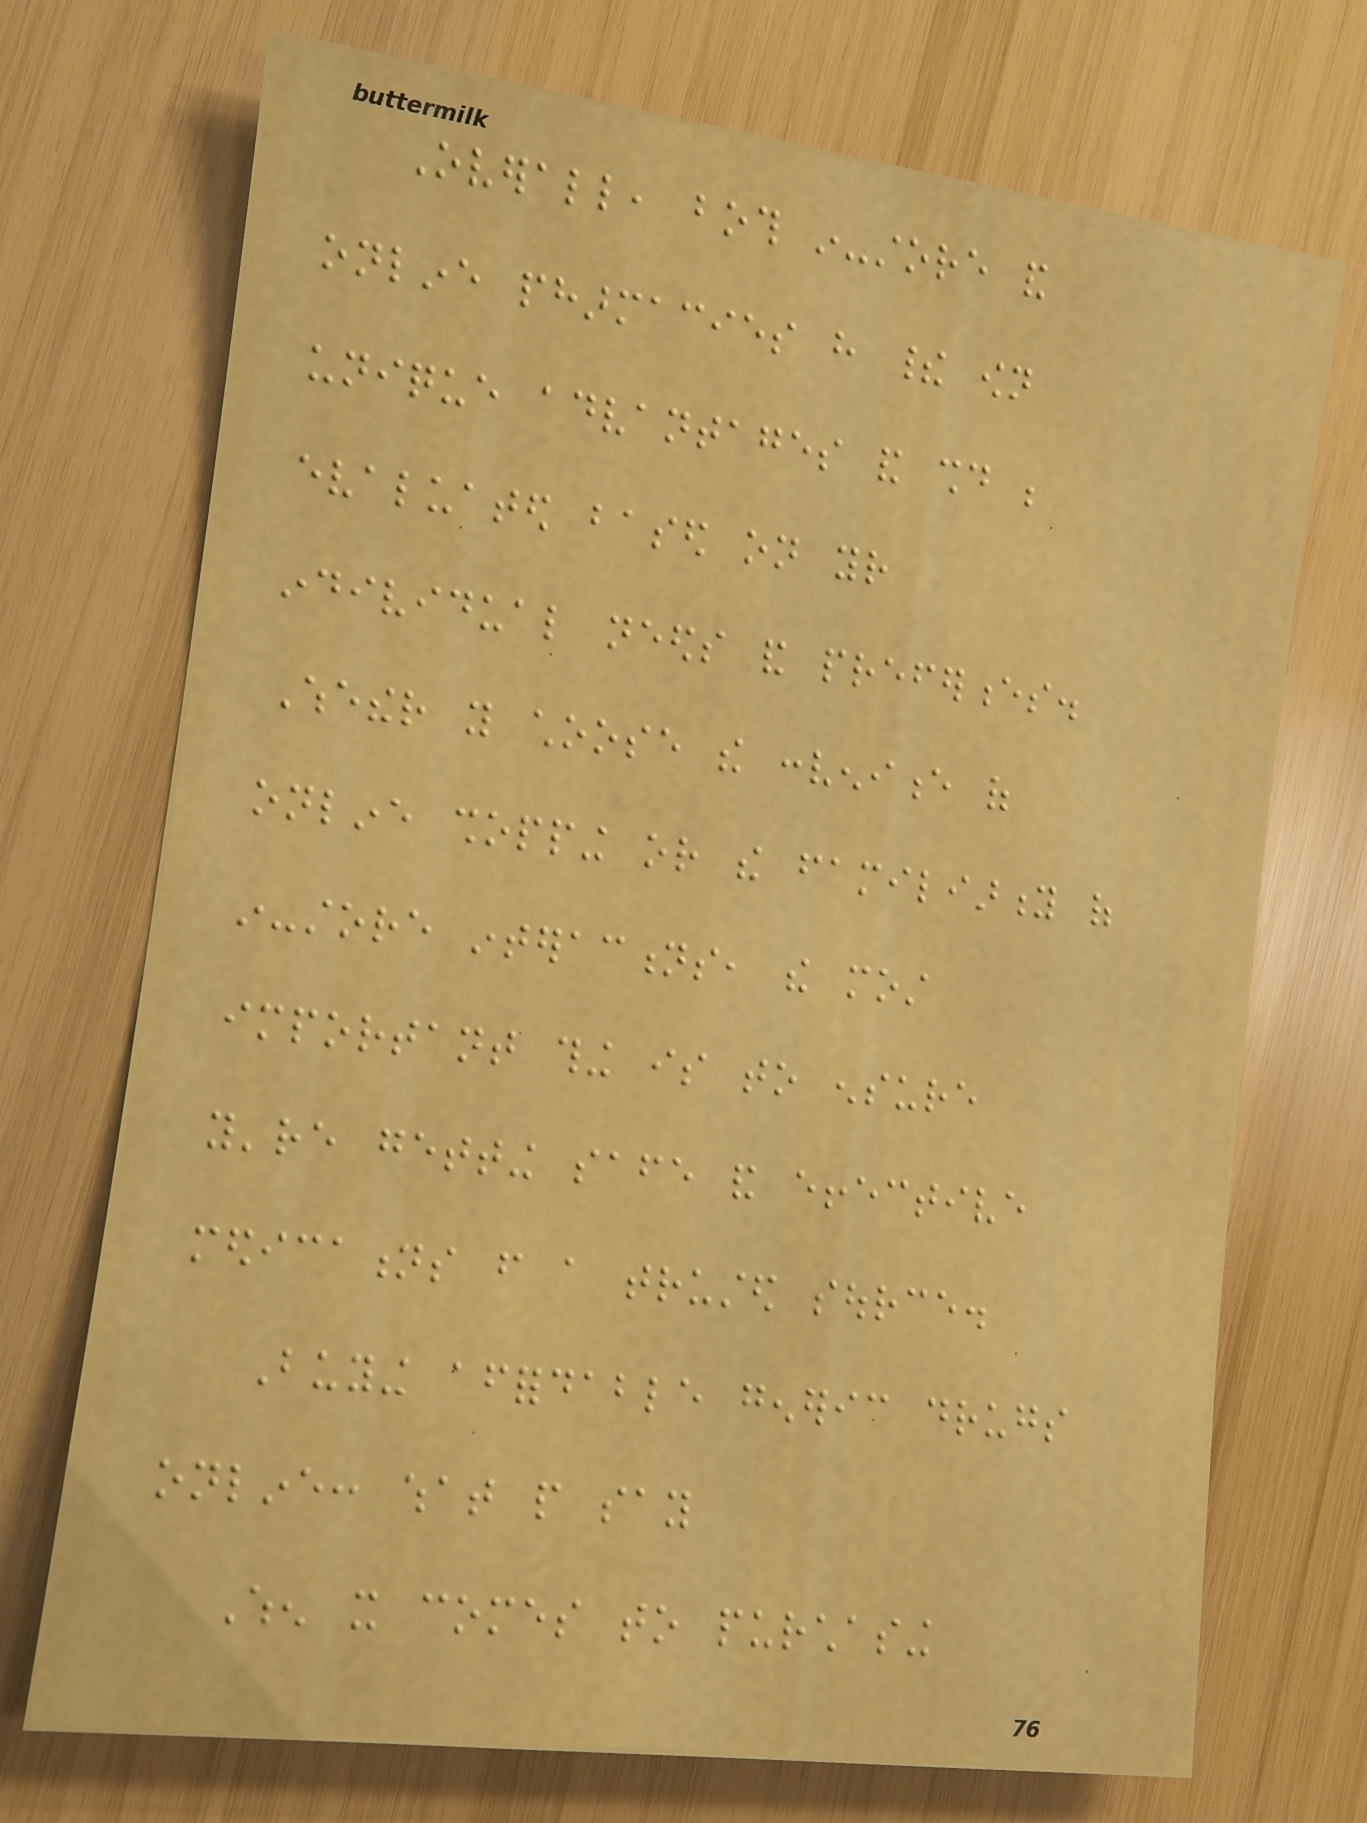Overall, both in-store and
online pharmacies have their own
unique advantages and should be
evaluated based on your
individual needs and preferences.
Whether you choose the convenience of
online shopping or the familiarity of
in-store interactions, the most
important thing is to ensure
you're getting safe and effective
medications from a trusted source.
Buying affordable generic drugs
online: what people say
When it comes to purchasing
